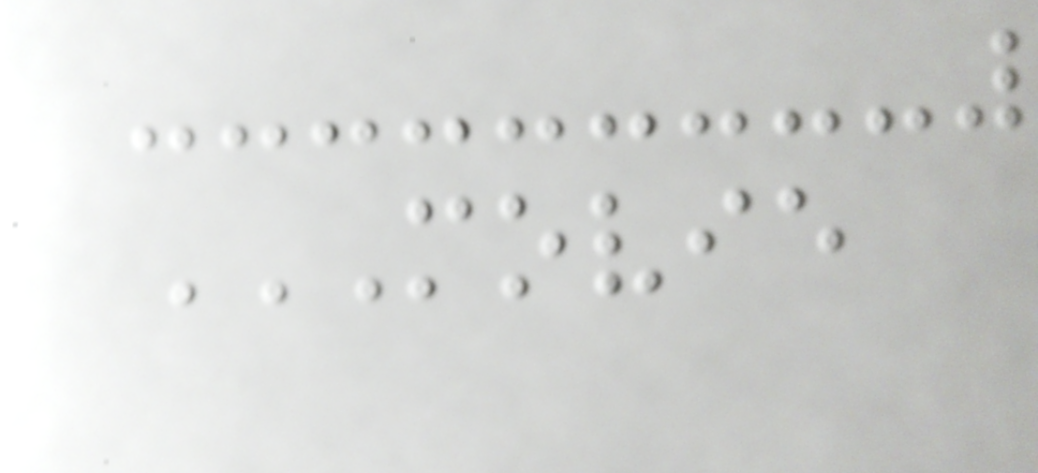MOVIE
